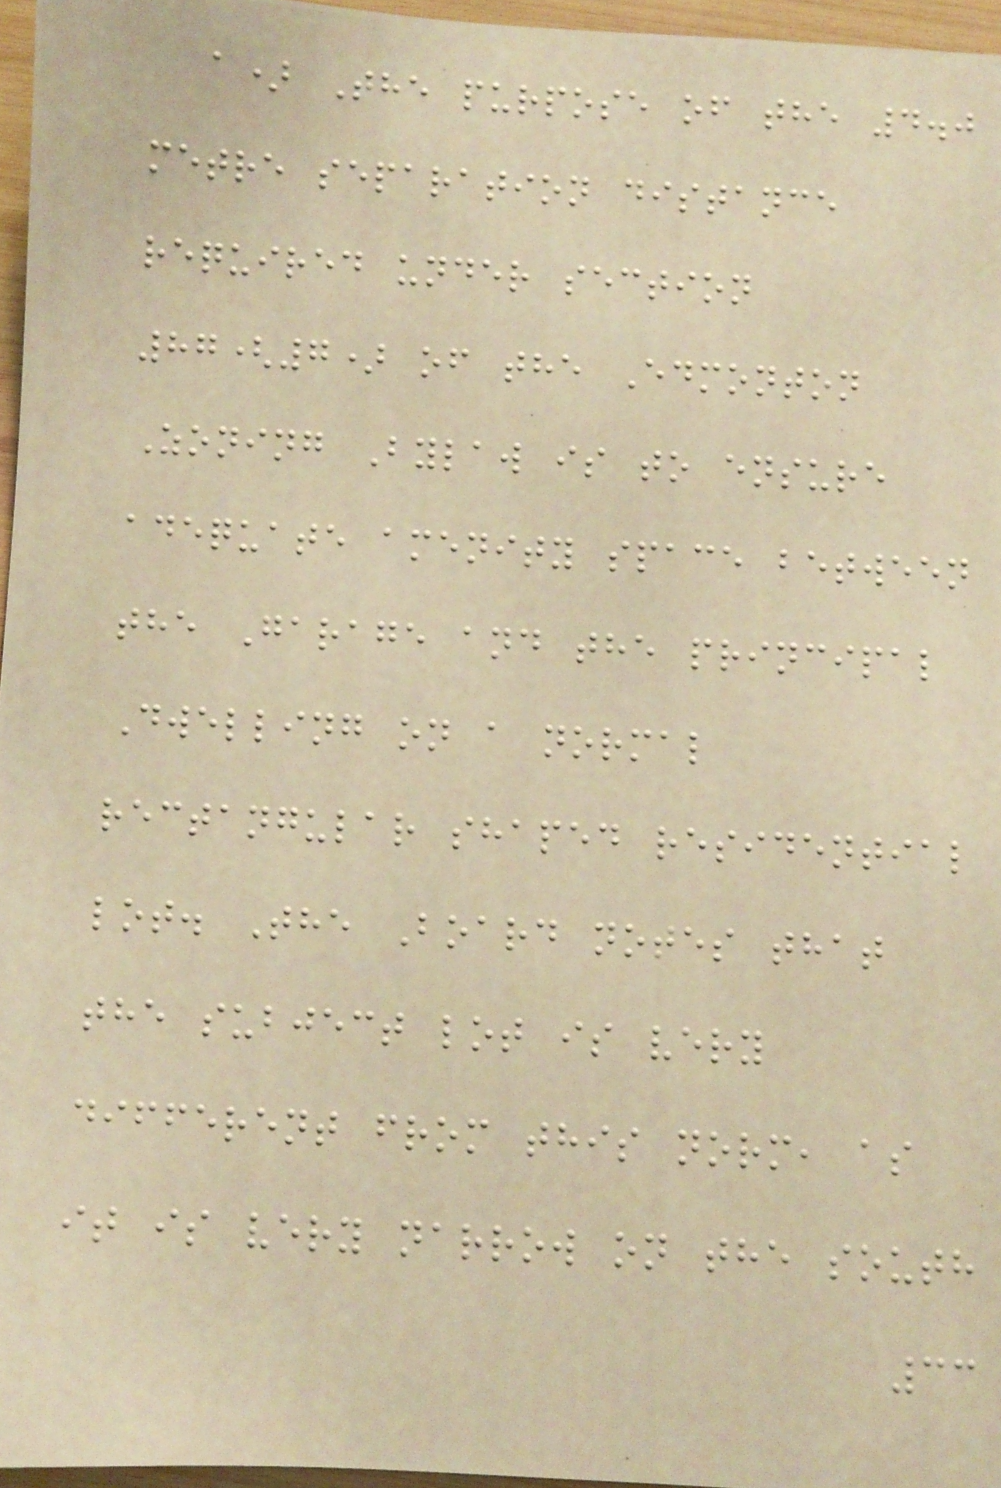a) The purpose of the 4.0
metre separation distance
required under section
87(7) of the Edmonton
Zoning Bylaw is to ensure
adequate amenity space between
the Garage and the principal
Dwelling on a normal
rectangular shaped residential
lot. The Board notes that
the subject lot is very
different from this norm, as
it is very narrow on the south
33
